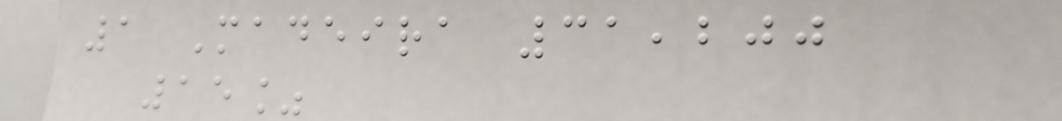1 Madeira 31,200
15%
